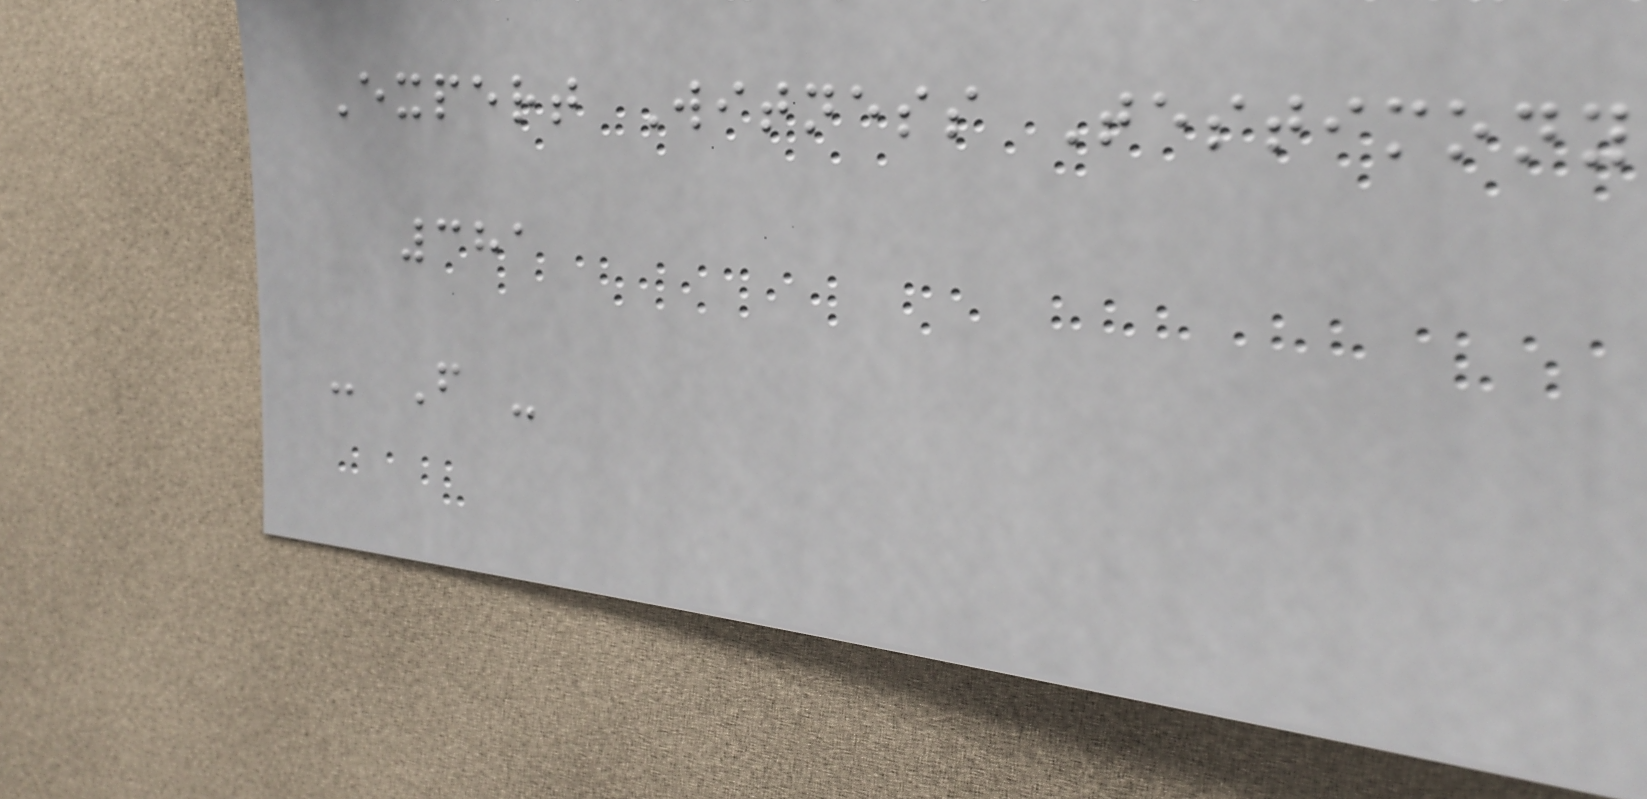Expert Witness Testimony
381
- F -
